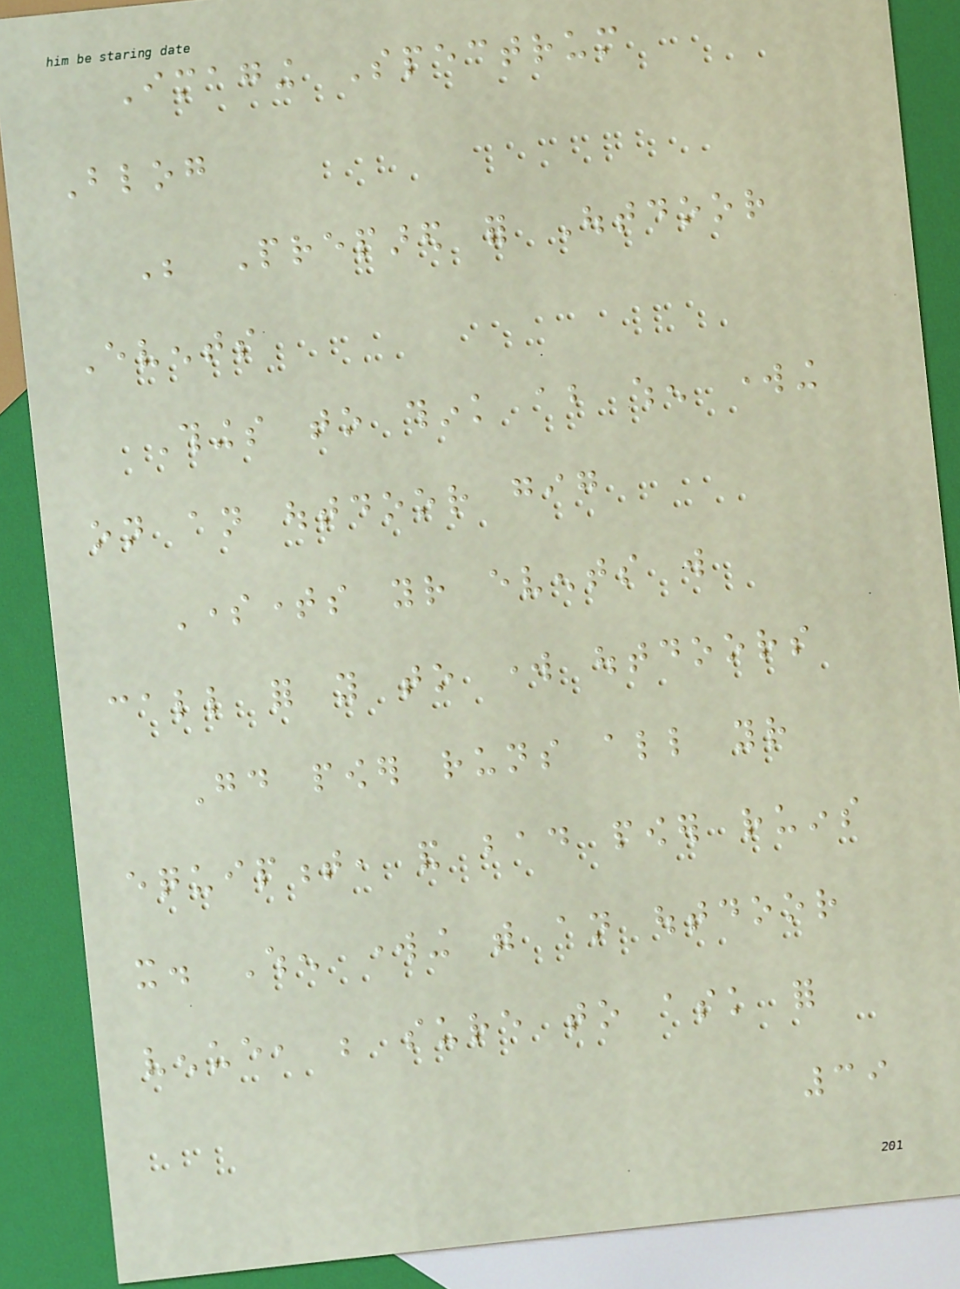Imaging Spectrum
Blog
Be Prepared for Outdoor
Events
Things to think about when working
on an outdoor gig
Sometimes your events will
call for you to work outdoors
Good power runs all your
equipment, and bad power ruins
it. When working with an outdoor
venue, be sure to ask for
39
